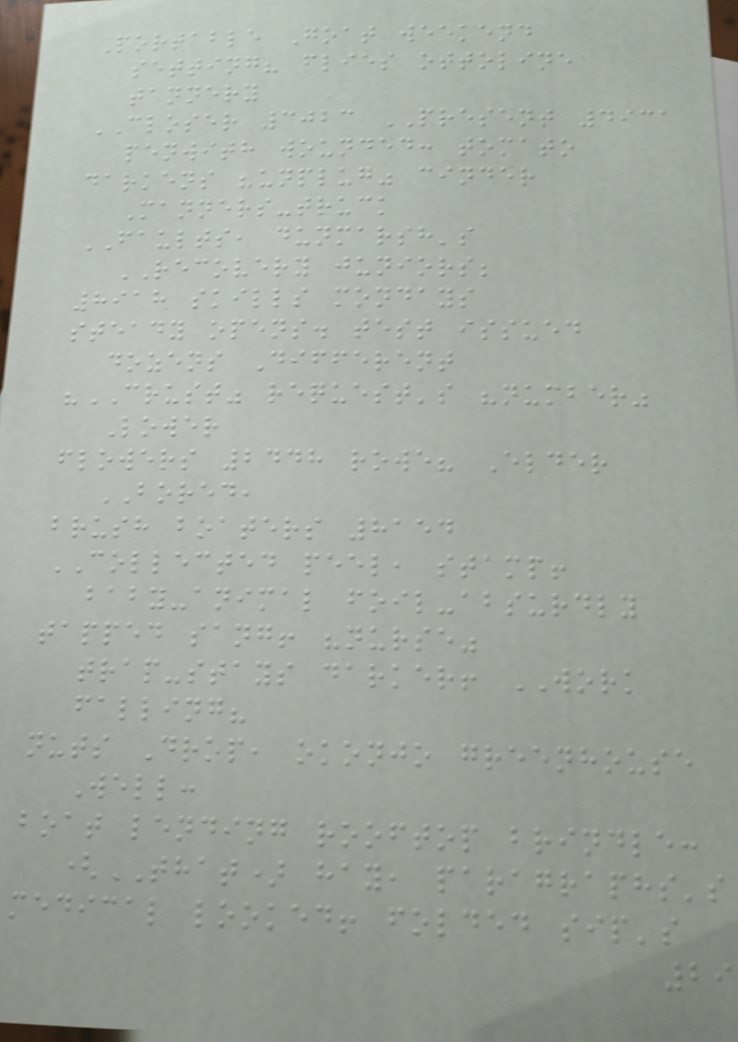Portable Goat weekend
setting? flies ottoline
tannery
CLOSER 3023 PRESENT 4931
penwith wounded: tomato
darkens "unplug" cinder
Manners-truck
FAULTS, dunmarsh's
RECOVERY juniors;
8918 skills mondays
steady opens. test issued
dozens Different
"CRUST" request's "number"
Lower
flowers 2448 rowe? Elder
BORED,
brush boaters 8154
COLLECTED peel, stamp!
baby-animal foil-absurdly
tapped sang! "nurse"
trap-stays darker! WORK
falling?
nuts Drop, okonjo greenhouse
Well:
boat lending rooftop brindle:
(THAT) hay, paragraphs's
medical looked! folded sip's
29
